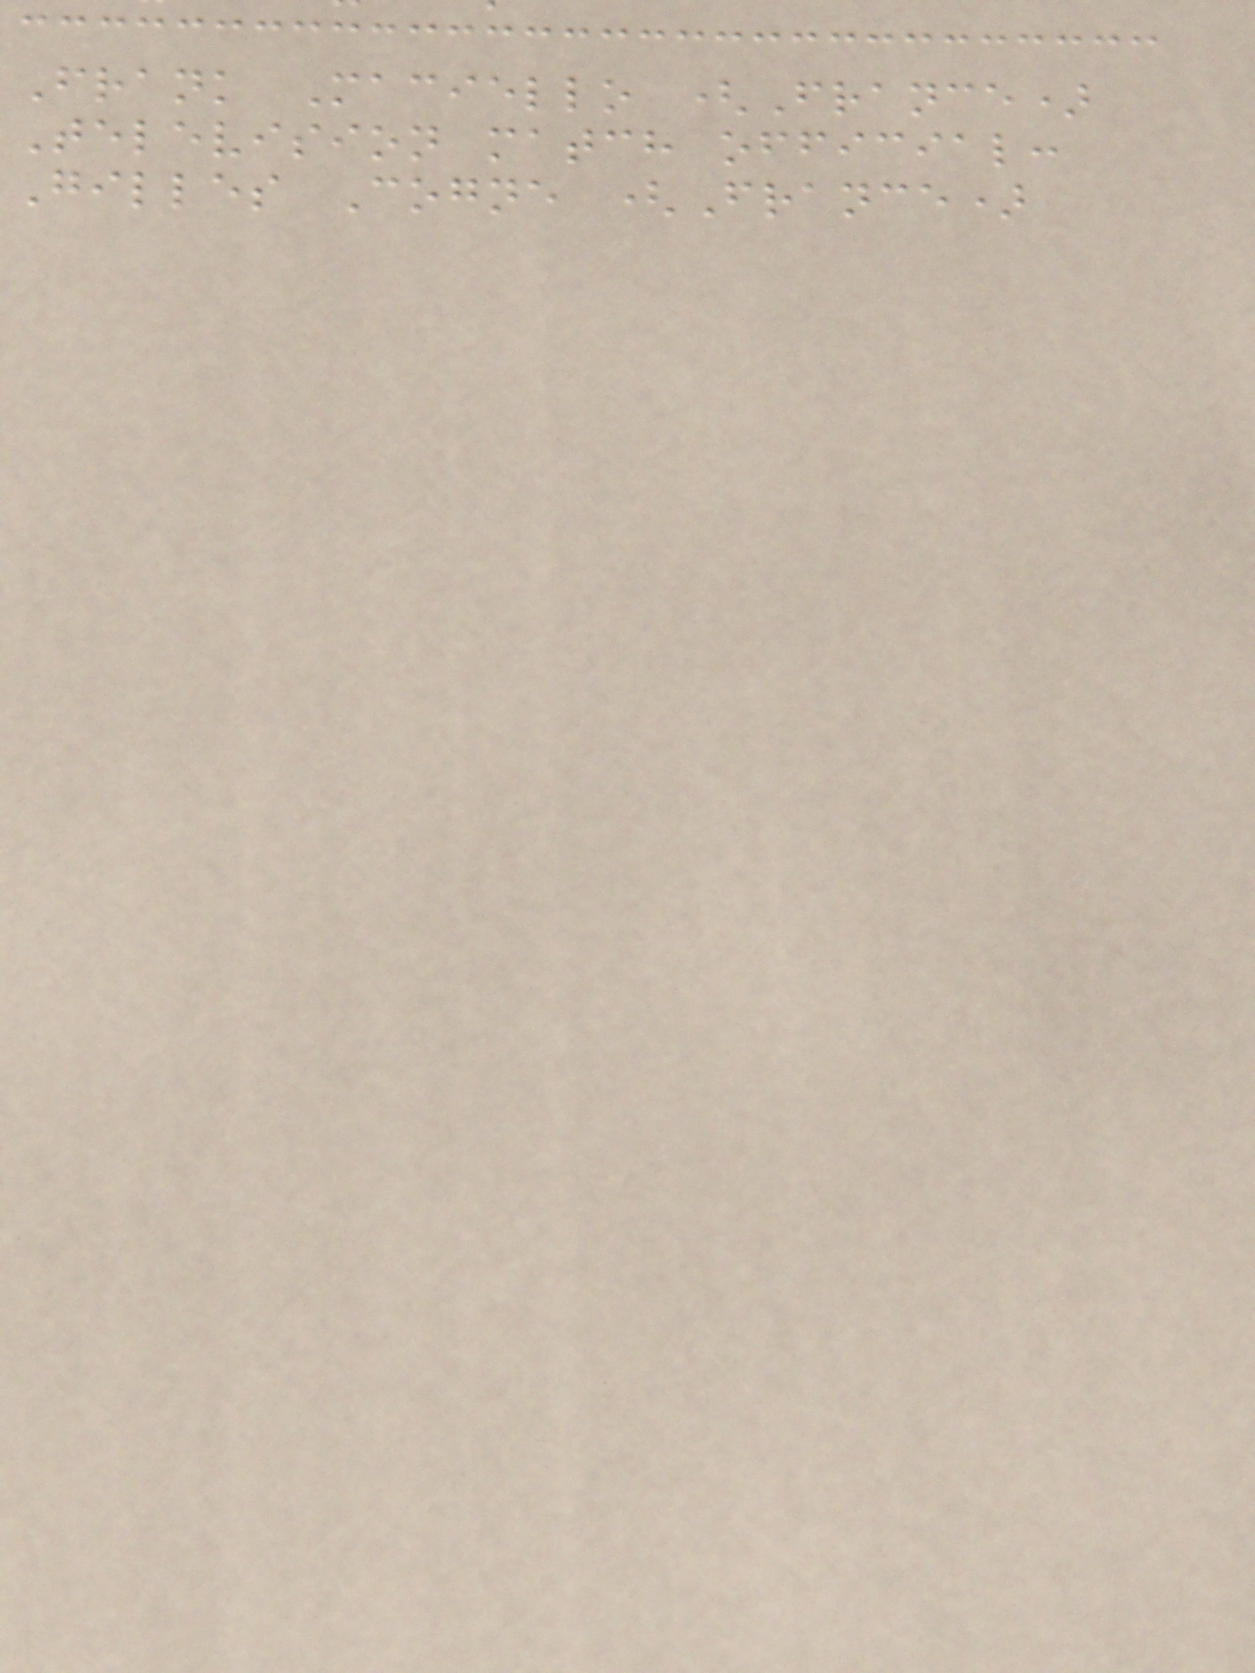Frank Maciello (France)
Television match official:
Gilles Cogne (France)
